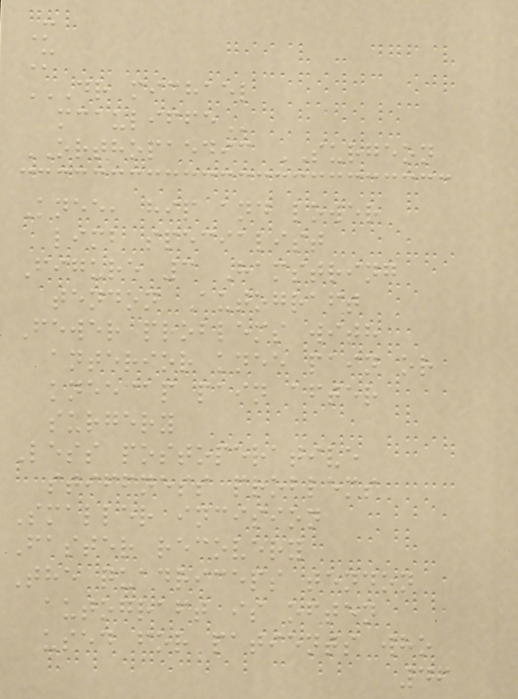M
M
DR MICHAEL
MCAULIFFE
ORTHOPAEDIC SURGEON
Knee, hip and lower
limb specialist
Figure 3 Hamstring
tendon Autograft
Fewer problems with
anterior knee pain or
kneecap pain after
surgery
Less postoperative
stiffness problems
Smaller incision
Faster recovery
The quadriceps tendon
autograft is often
used for patients who
46
